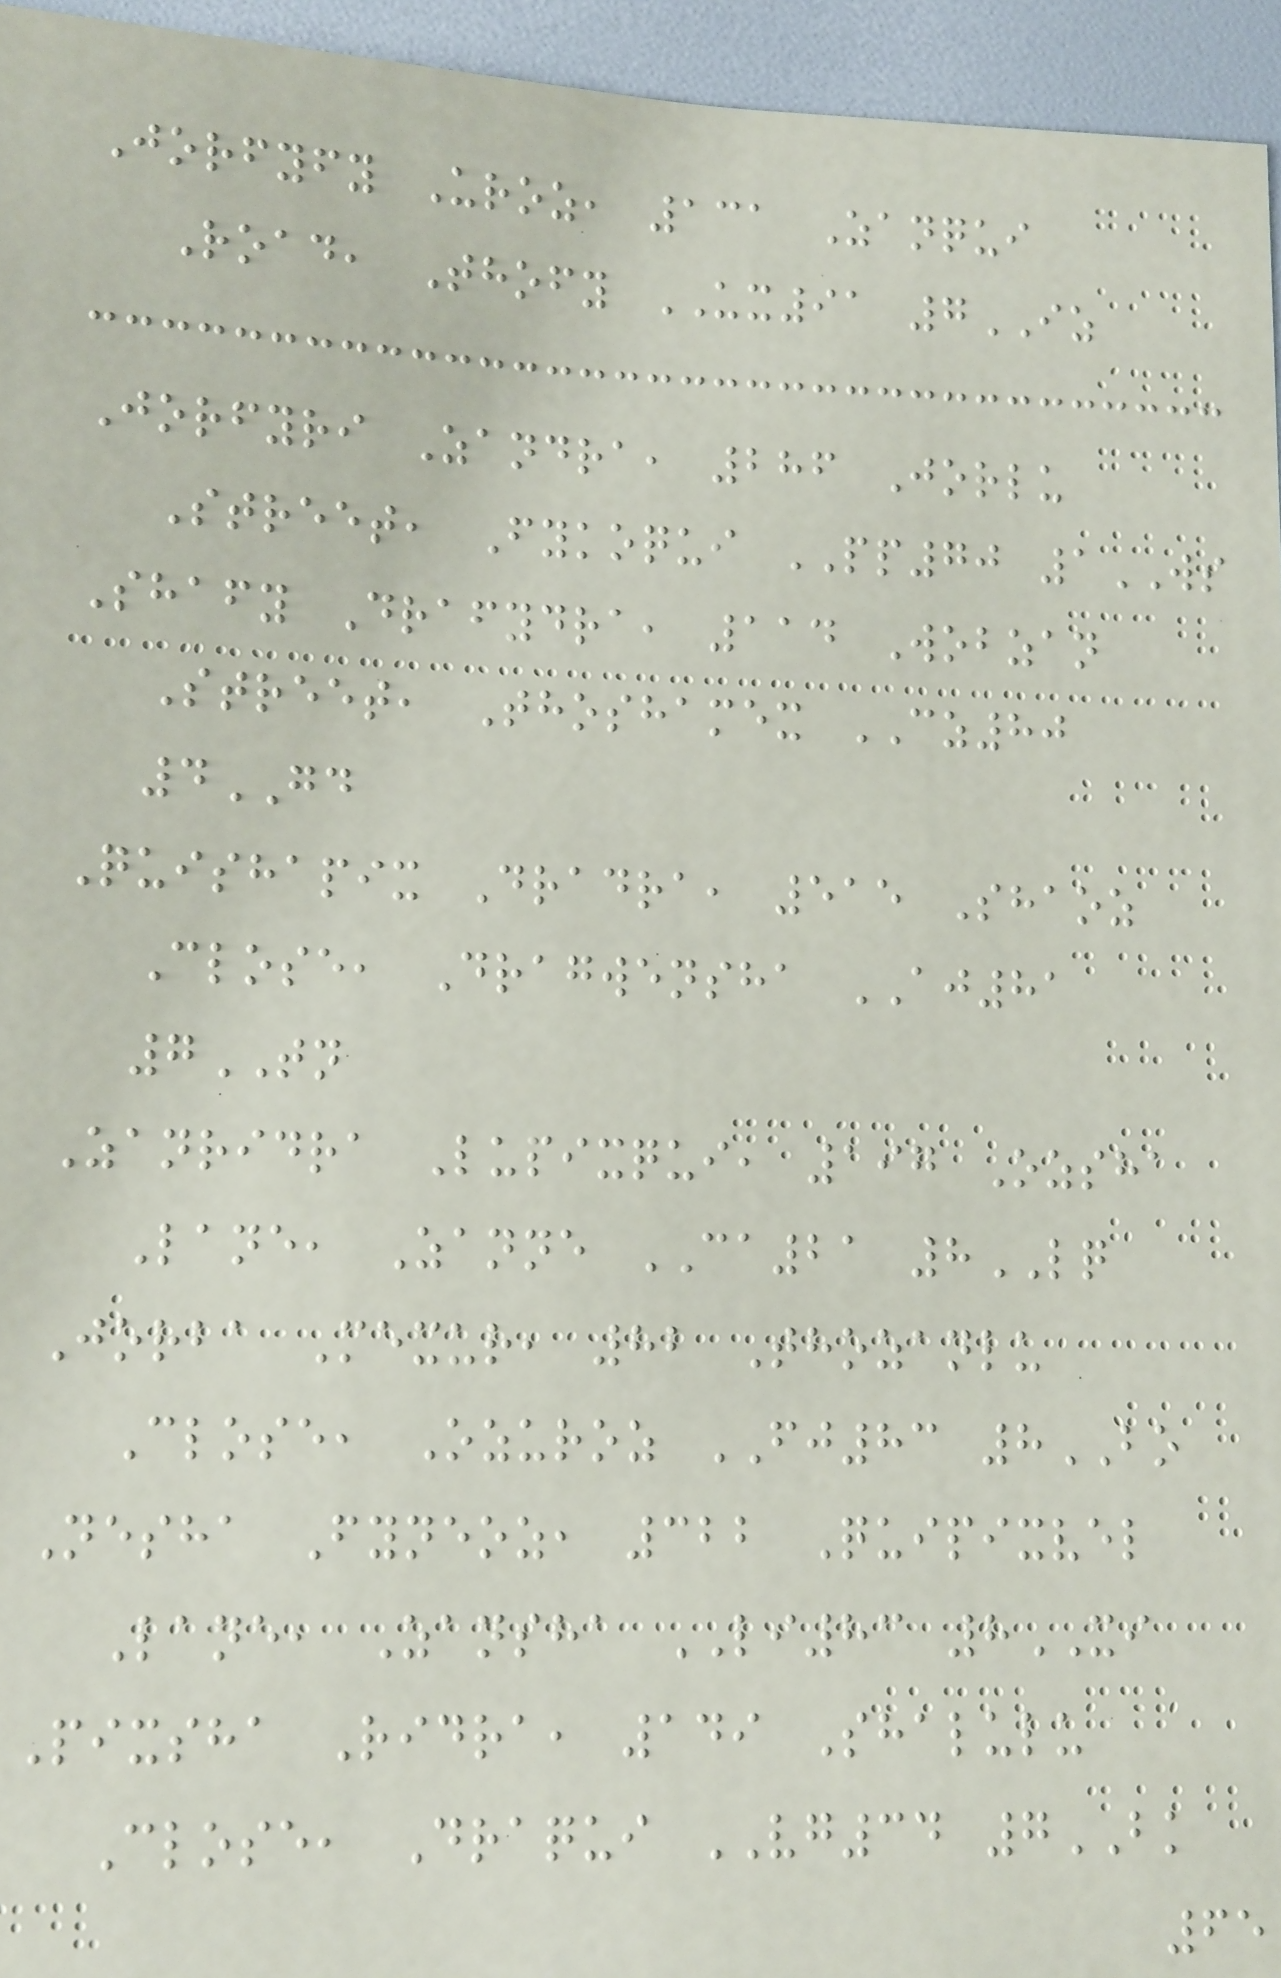Jorfyfy Uroz, 131 Zanqui
Road, Thofy UX91 7IZ
Jorfyri Zandra, 286 Jorlu
Street, Fykoqui PP70 1WS
Shafy Drafydra, 114 Wobzan
Street, Thoshamex CZ80
4GD
Quishapix Dradra, 515 Shaoz
Close, Dragwensha AJ81
7TN
Zanridra Lupixqui, 197 Ozsha
Lane, Zanne CA21 8LQ
Jorba Mexur, 82 Thozanlu
Close, Ozuroz FJ83 8BO
Nesha Fyneoz, 322 Quipixvel
Lane, Zansha LI83 8XI
Pixsha Ridra, 149 Shalulu
Close, Draqui VG34 7BK
65
